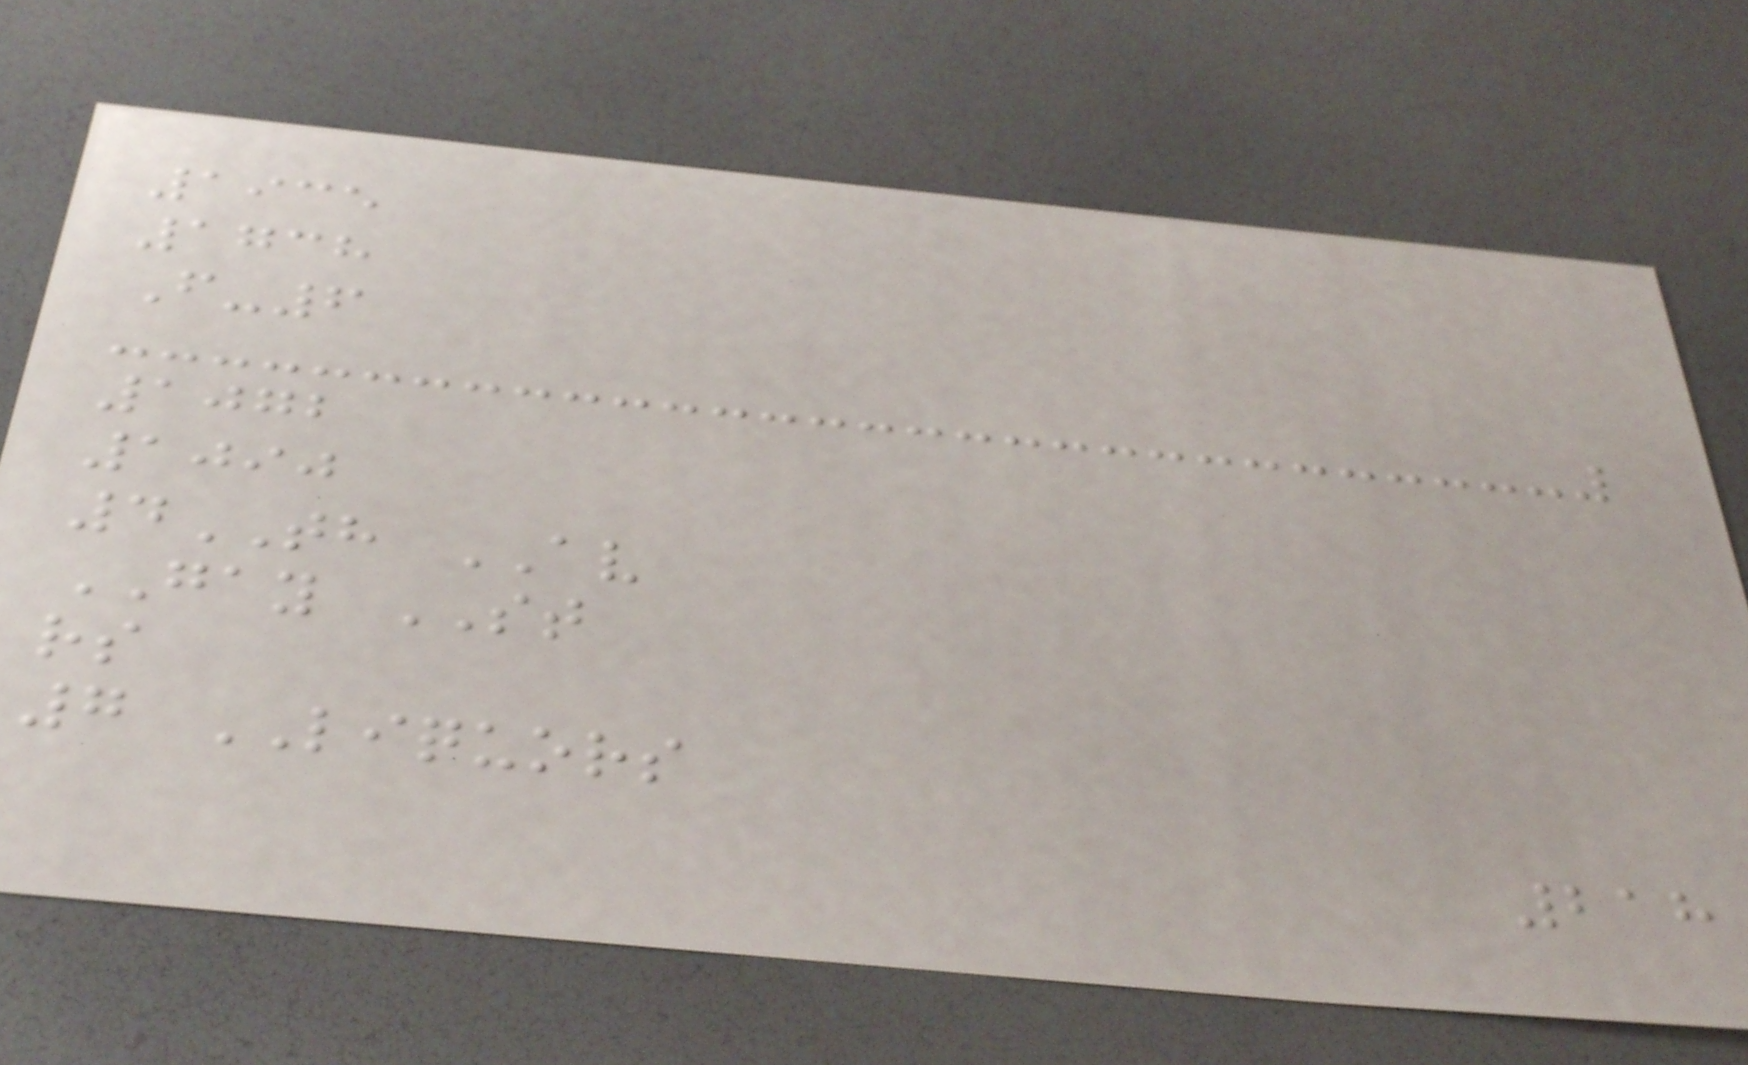1935
1738
F-6
1072
1090
4TH AV
GAY ST
rs
7 LIQUORS
218
